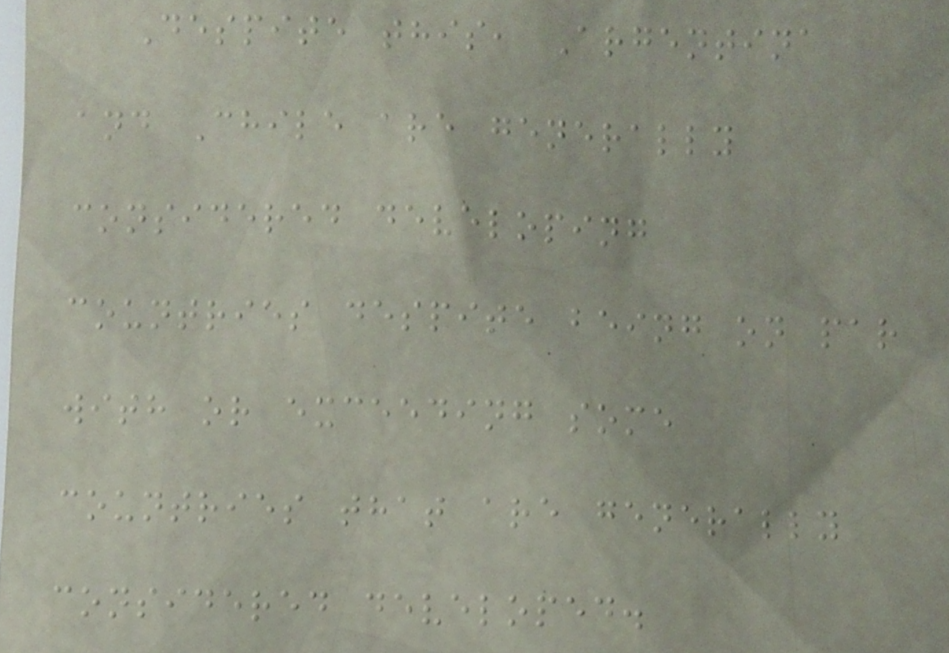Despite this, Argentina
and Chile are generally
considered developing
countries despite being on par
with or exceeding some
countries that are generally
considered developed.
